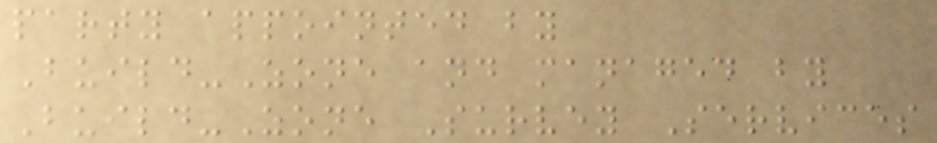party appointed by
Build-Zone and managed by
Build-Zone Survey Services
